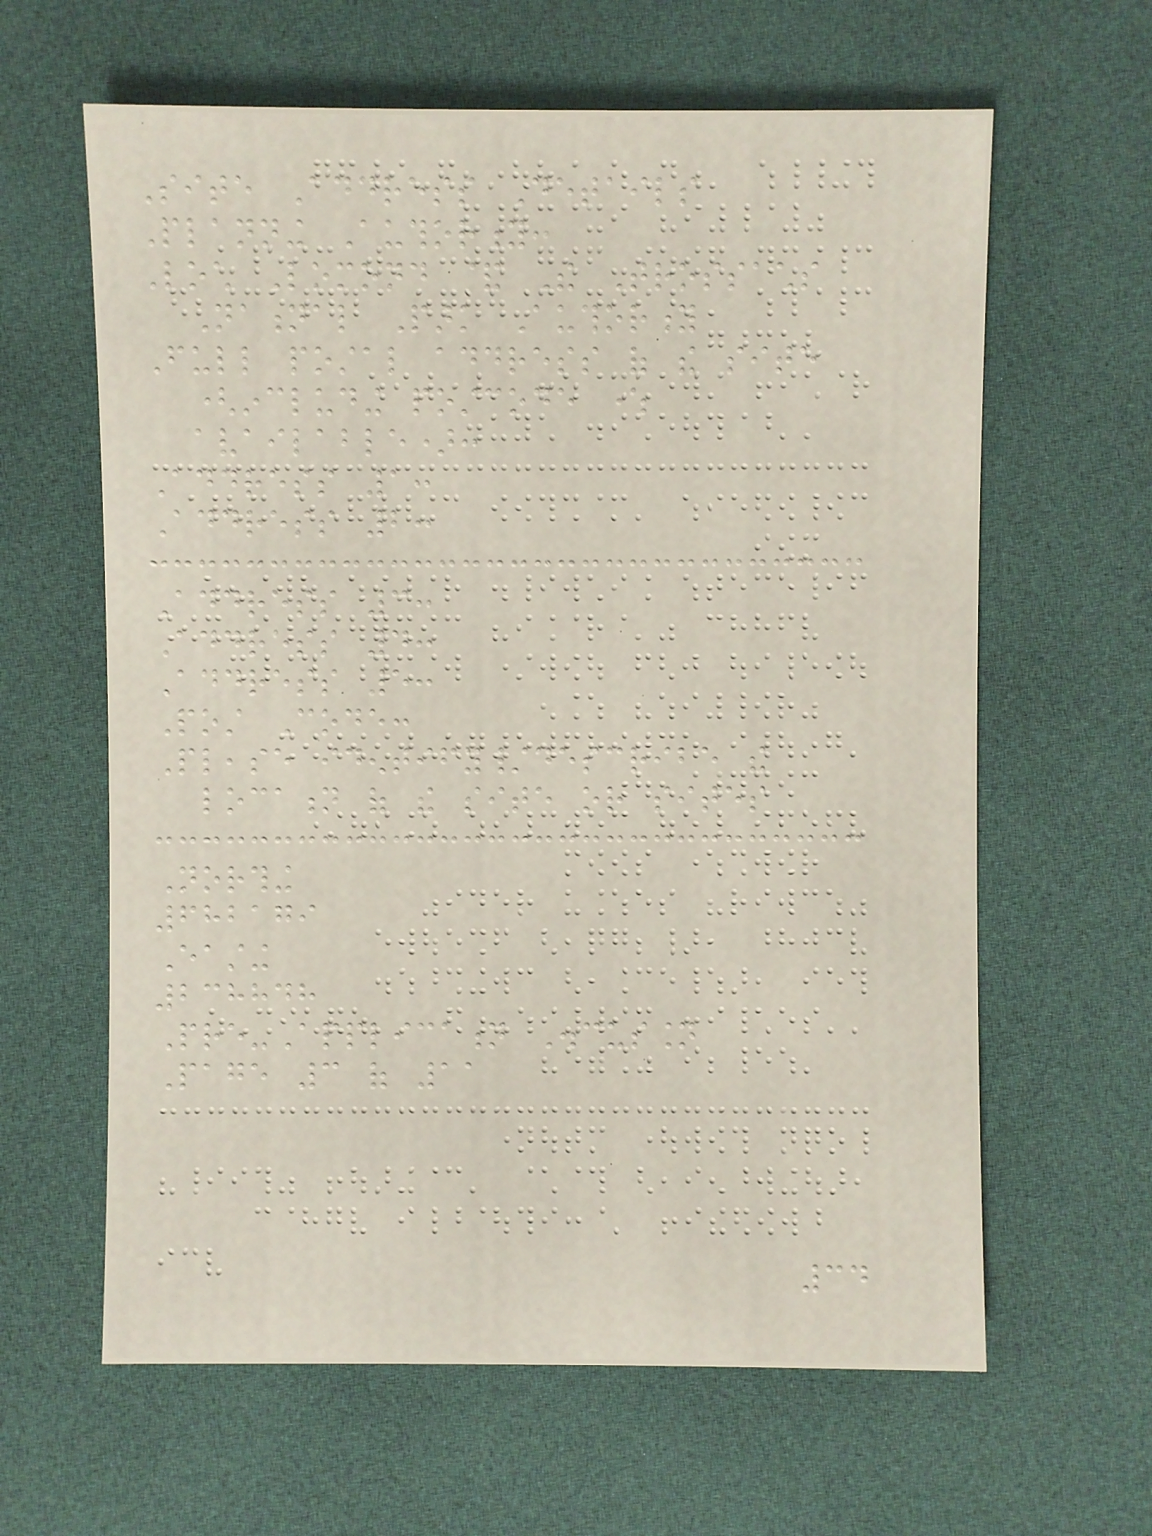Site Address Details
Planning Authority:
Loch Lomond & The Trossachs
National Park Authority
Full postal address of the site
(including postcode where
available):
Address 1:
Address 2:
Address 3:
Address 4:
Address 5:
Post Code:
Please identify/describe the
location of the site or sites
Northing
682179
Easting
238848
Pre-Application Discussion
Page 3 of 11
34
